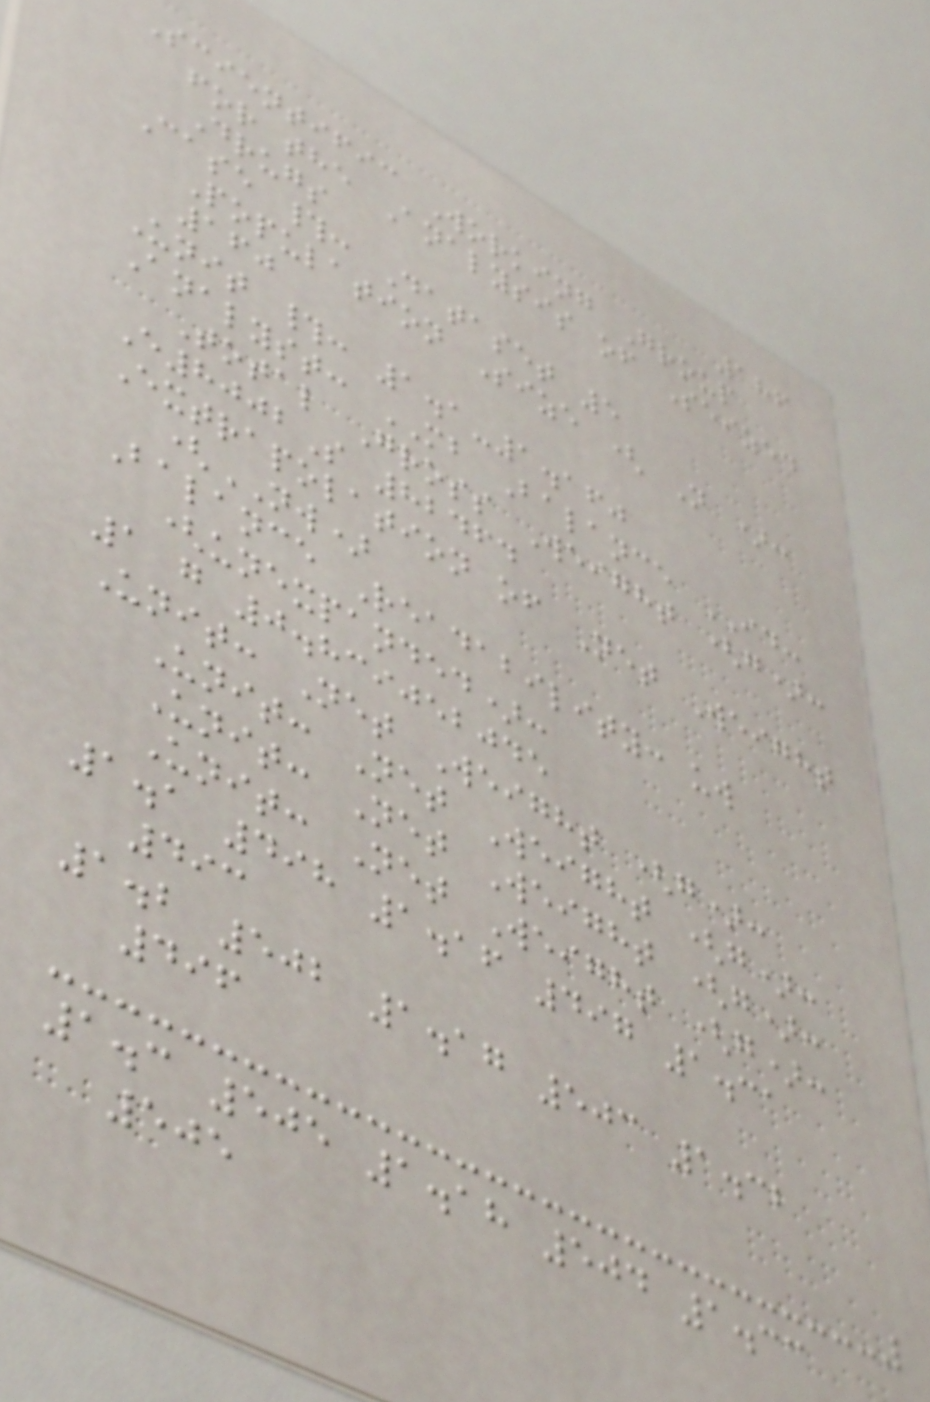186
Scientific Working Group
for the Analysis of Seized
Drugs
Case #: Dataset 5
Population Size ( N ):
160
Unit #: 1.1-1.160
Analyst: MB Balance ID:
Total Gross Weight (g):
E8002S 82464
Extrapolation of Net Weight
(NW)
Balance Readability: uw
(unexpanded):
1 g 0.839052045
Unit: Net Weight (g):
Unit: Net Weight (g):
Unit: Net Weight (g):
Unit: Net Weight (g):
1.1 498 1.16 497 1.31
493
1.2 502 1.17 503 1.32
496
1.3 505 1.18 504 1.33
505
